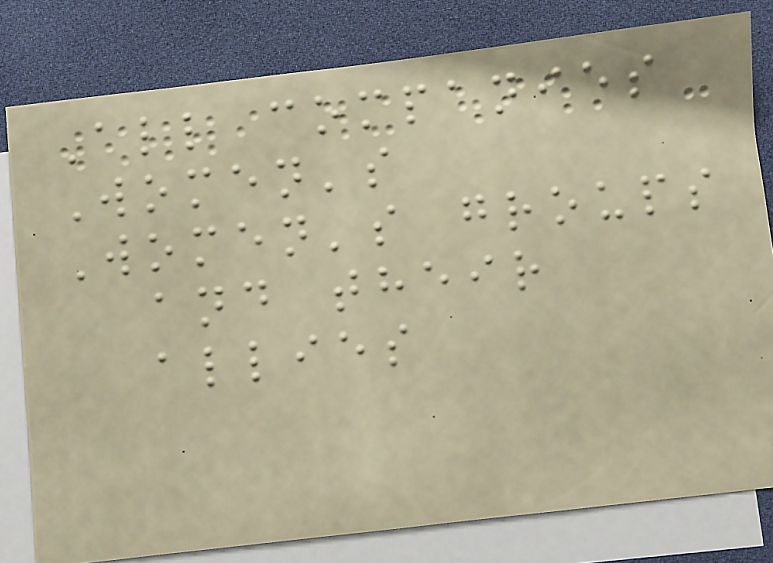All companies
Women's
Women's groups
and their
allies
